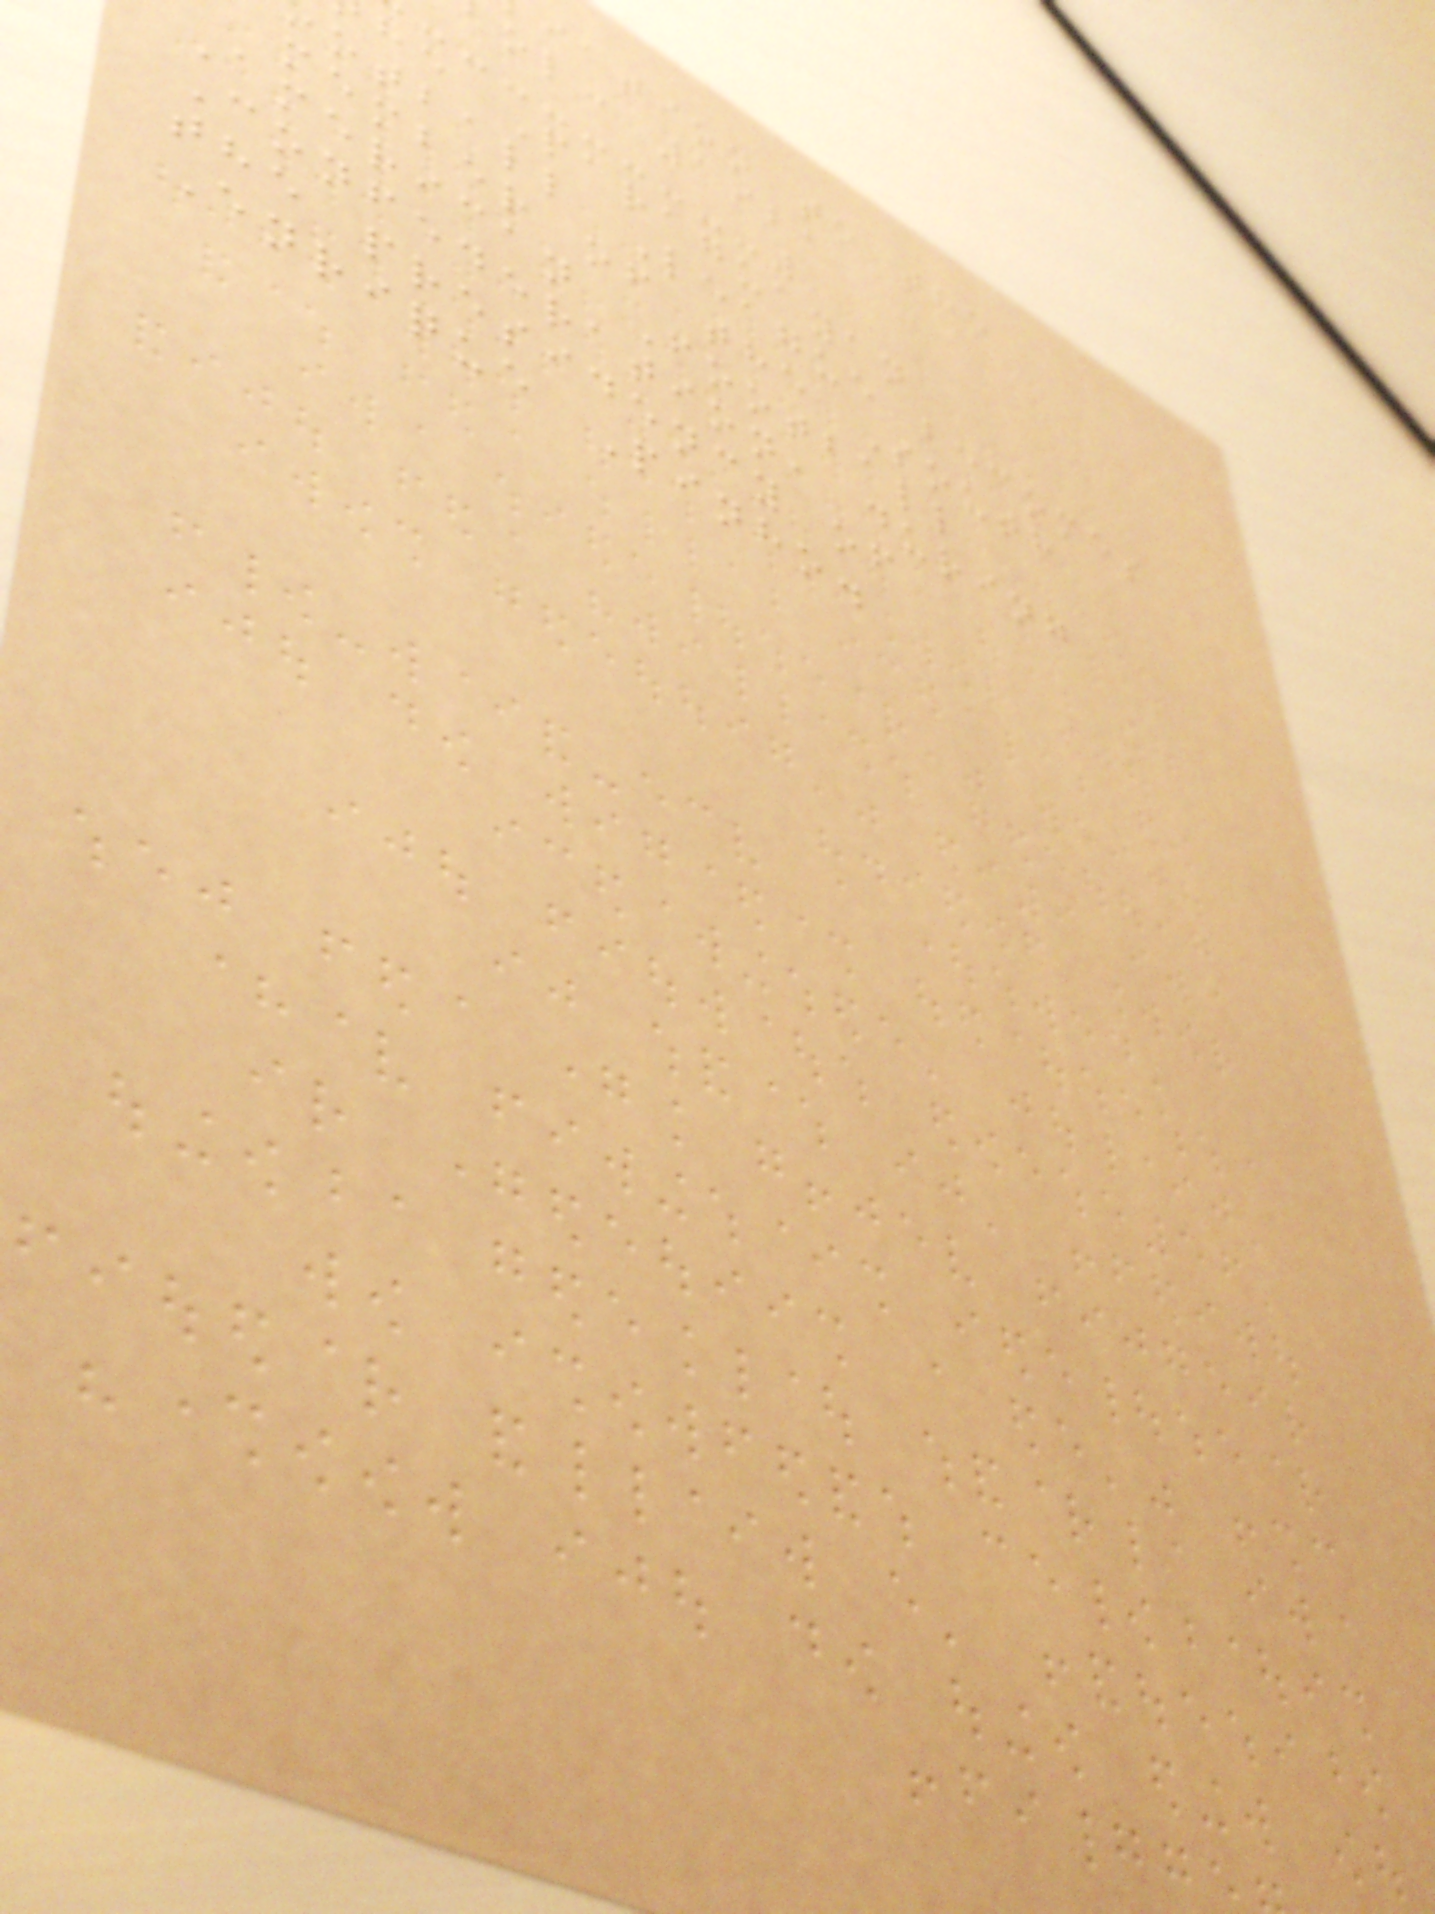iation to the
ol: 1921
he Paraguayan
otball League becomes
member of the South
American Football
Confederation, during
the presidency of
Enrique Pinho.
